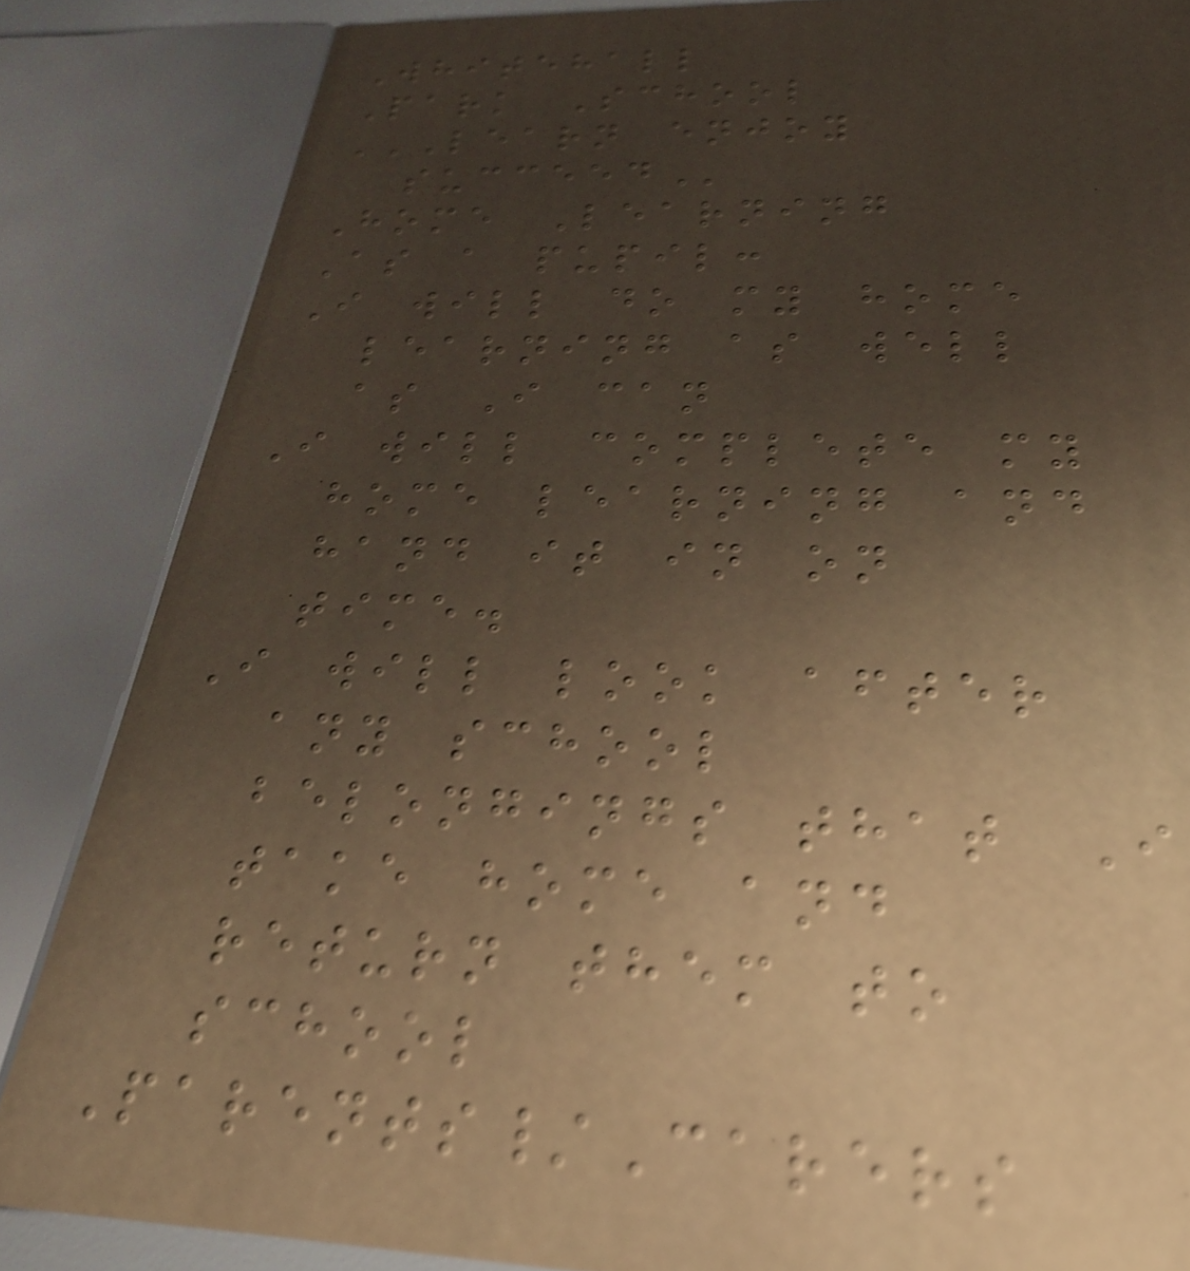Whitehall
Park School
LEARN ENJOY
SUCCEED
Home Learning
As a pupil:
I will do my home
learning as well
as I can
I will complete my
home learning and
hand it in on
time.
I will look after
any school
belongings that I
take home and
return them to
school
Parents/Carers
